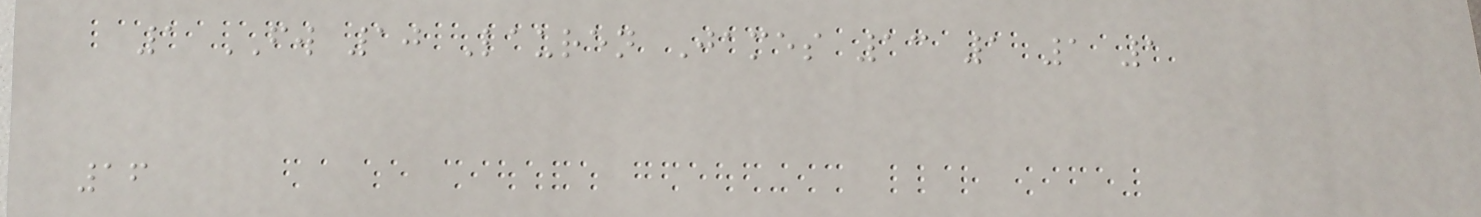1 FW 10 Lauren James 13 1 1 1
16
